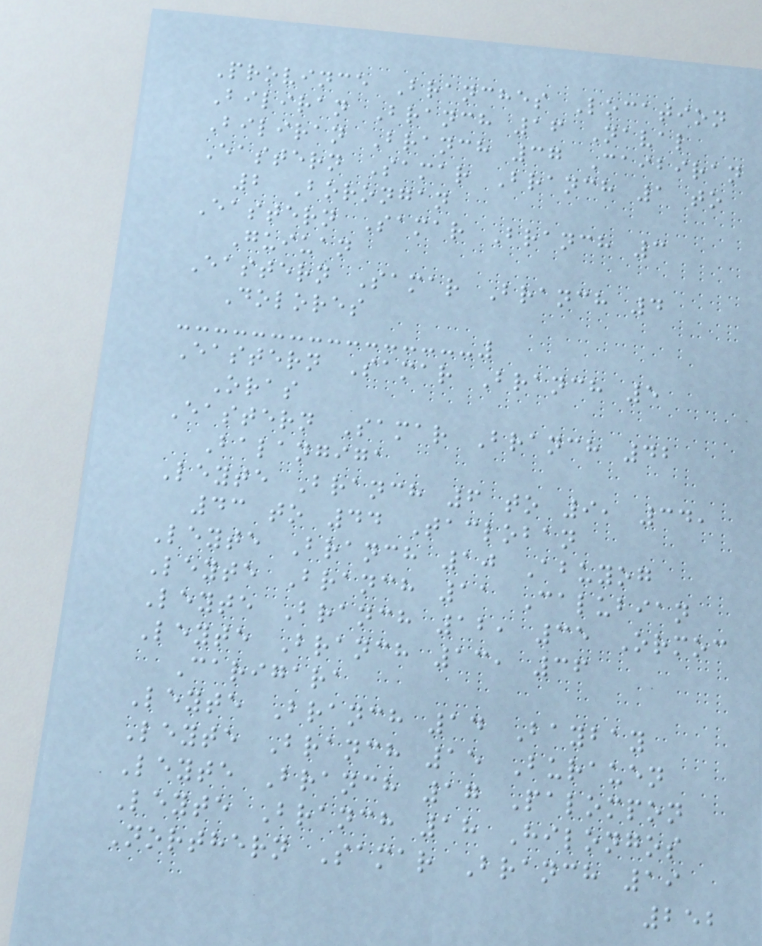Province Branches Location
Biliran Branch 16 Naval
Biliran Branch 37 Caibiran
Eastern Samar Branch 1 to
2 Borongan
Eastern Samar Branch 3
Guiuan
Eastern Samar Branch 4
Dolores
Eastern Samar Branch 5
Oras
Eastern Samar Branch 42
Balangiga
Leyte Branch 6 to 9, 34,
43 to 44 Tacloban
Leyte Branch 10 Abuyog
Leyte Branch 11 Calubian
Leyte Branch 12, 35 Ormoc
Leyte Branch 13, 36
Carigara
Leyte Branch 14 Baybay
Leyte Branch 15 Burauen
Leyte Branch 17 Palompon
Leyte Branch 18 Hilongos
Northern Samar Branch 19
252
